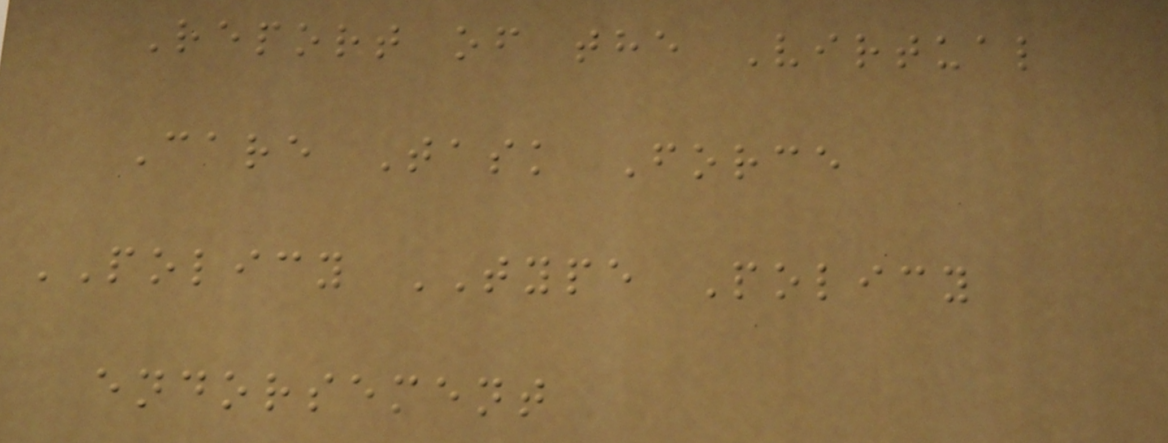Report of the Virtual
Care Task Force
POLICY TYPE Policy
endorsement
